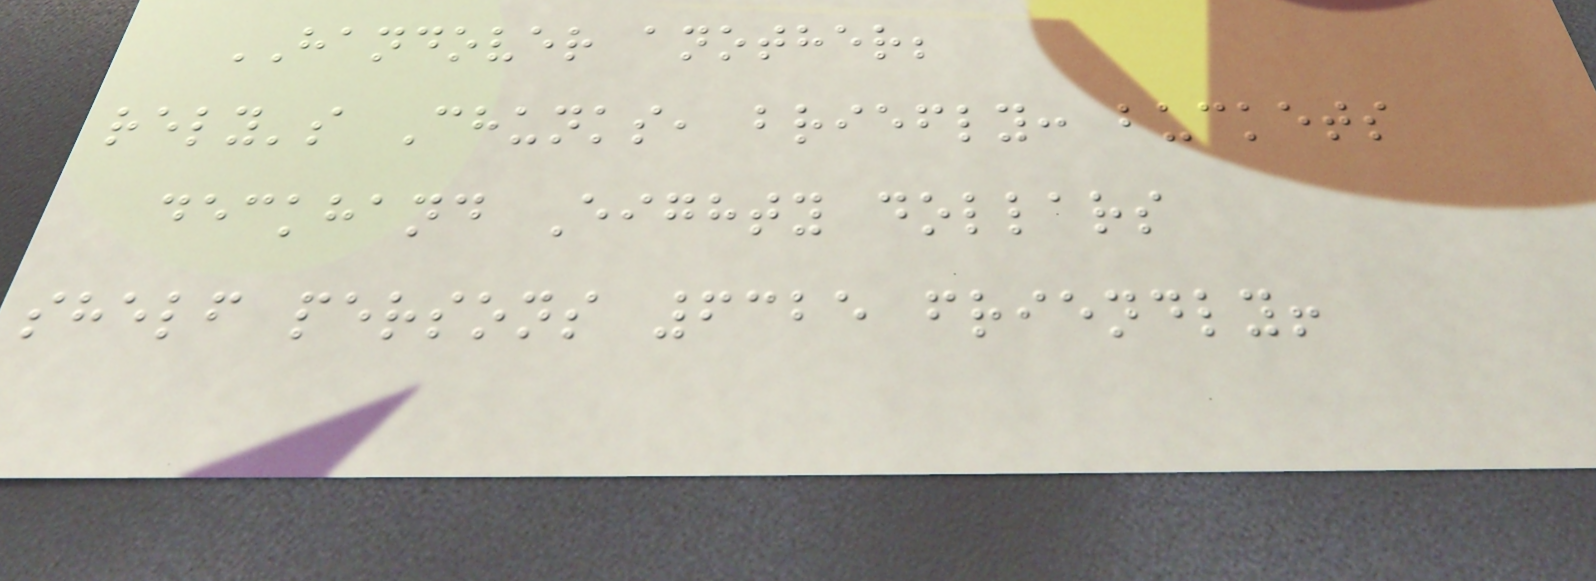HANDOVER another;
rely's Chunks, briefly: buckets
deckhand Eighty dollars
shelf persons 6325 friendly!
